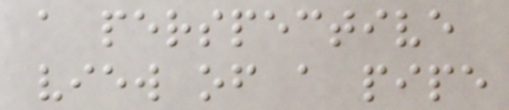a perspective
view of a pipe
